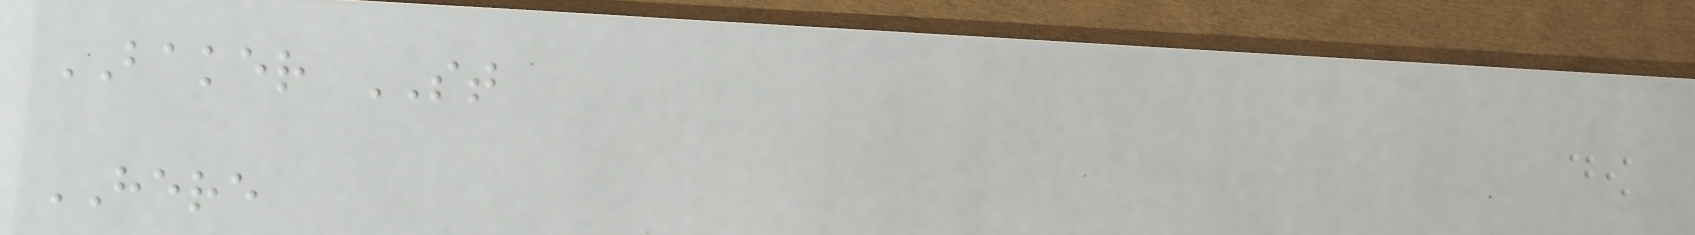BAKER ST
HERE
